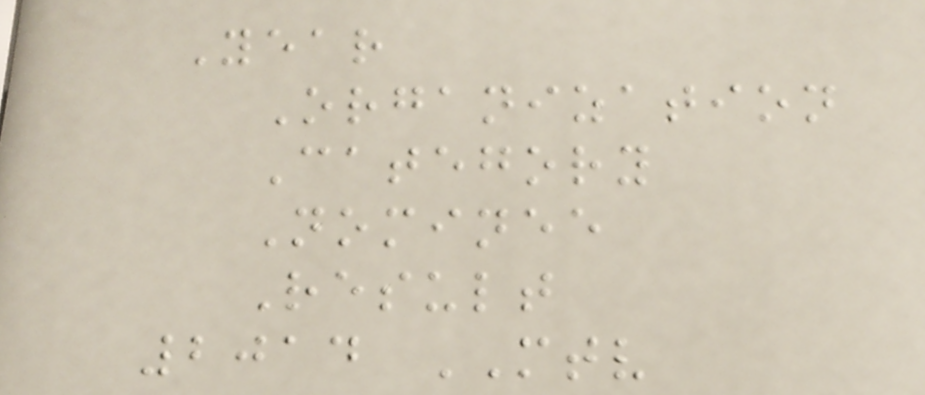Year
Organization
Category
Nominee
Result
2014 MTV
